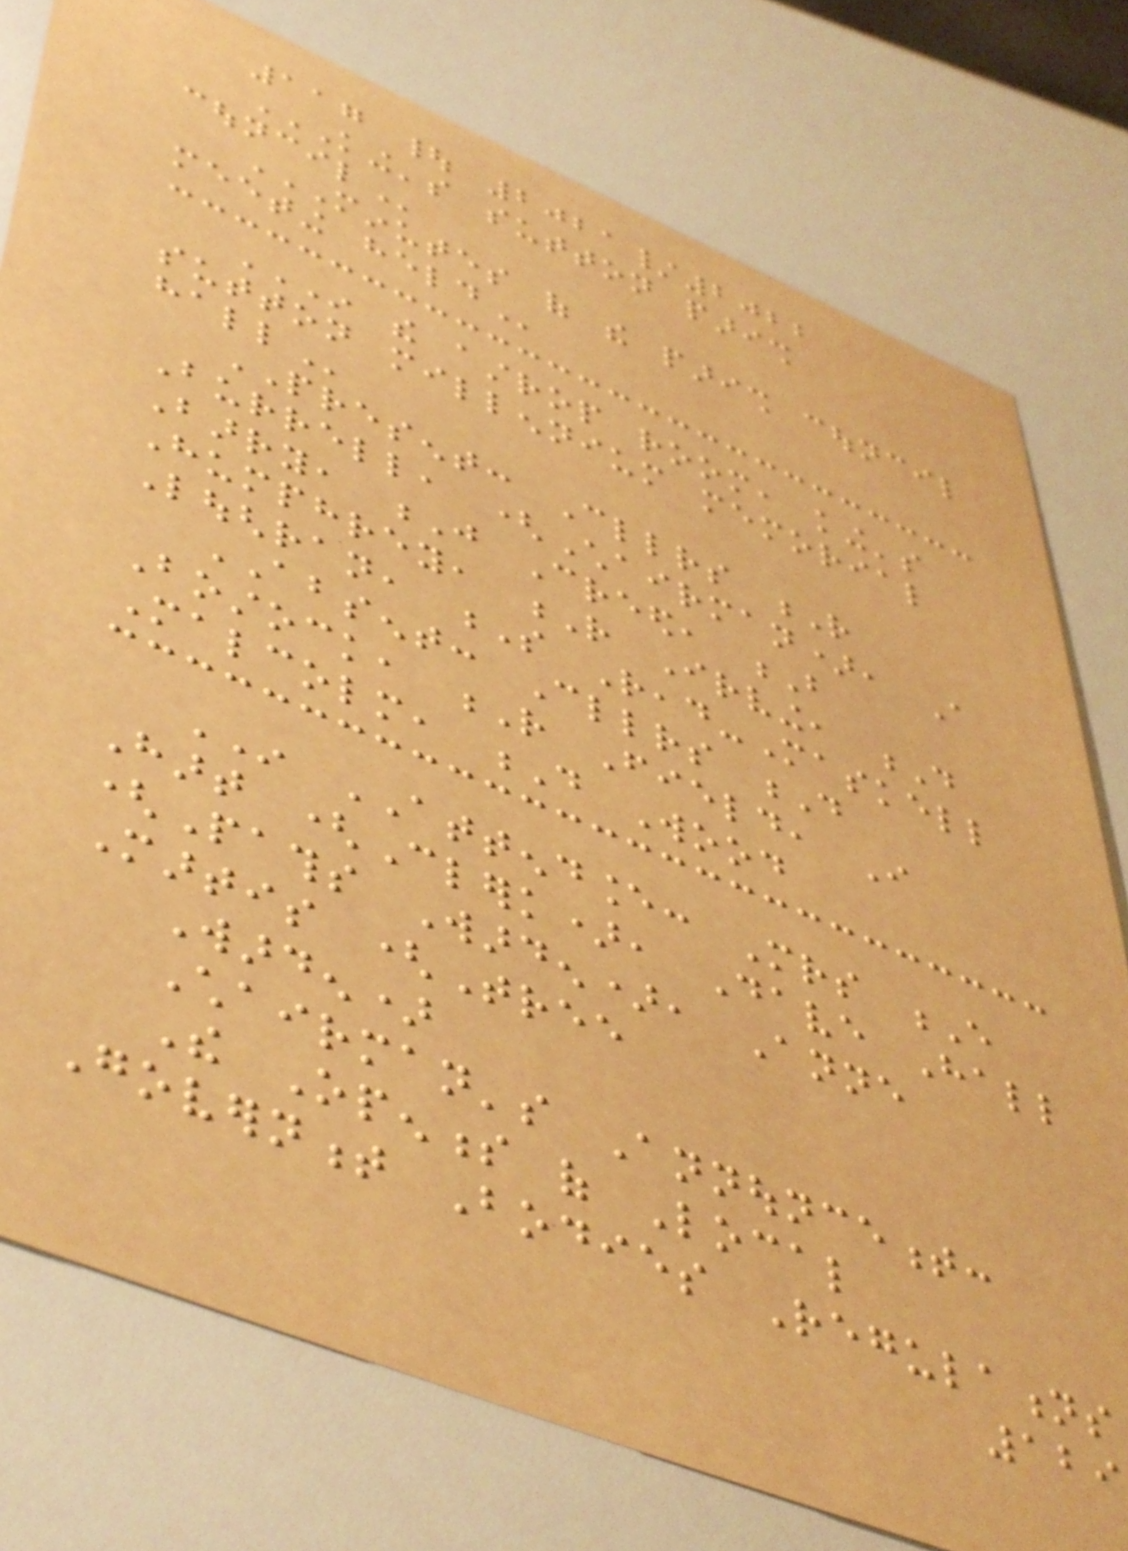117 | 2021/2022
KING'S SUTTON PARISH
COUNCIL
MINUTES OF THE PARISH COUNCIL
MEETING HELD
IN THE ASTROP ROOM, KING'S
SUTTON MILLENNIUM MEMORIAL
HALL
PRESENT: Cllrs R
Burrell, (Chairman), A
Barry, J Creed, B
Humphrey, R Irving, D
Loughran, S Read-Maskell
ABSENT: Cllrs D
Bostock, R Field, I
Malcolm, D Wood
IN ATTENDANCE: Mrs E
Hart (Clerk), Dave Hall
(Paths Warden), Anne
Martis (Tree
Warden)
Chairman's Announcement:
The Openness of Local
Government Bodies Regulations
129
